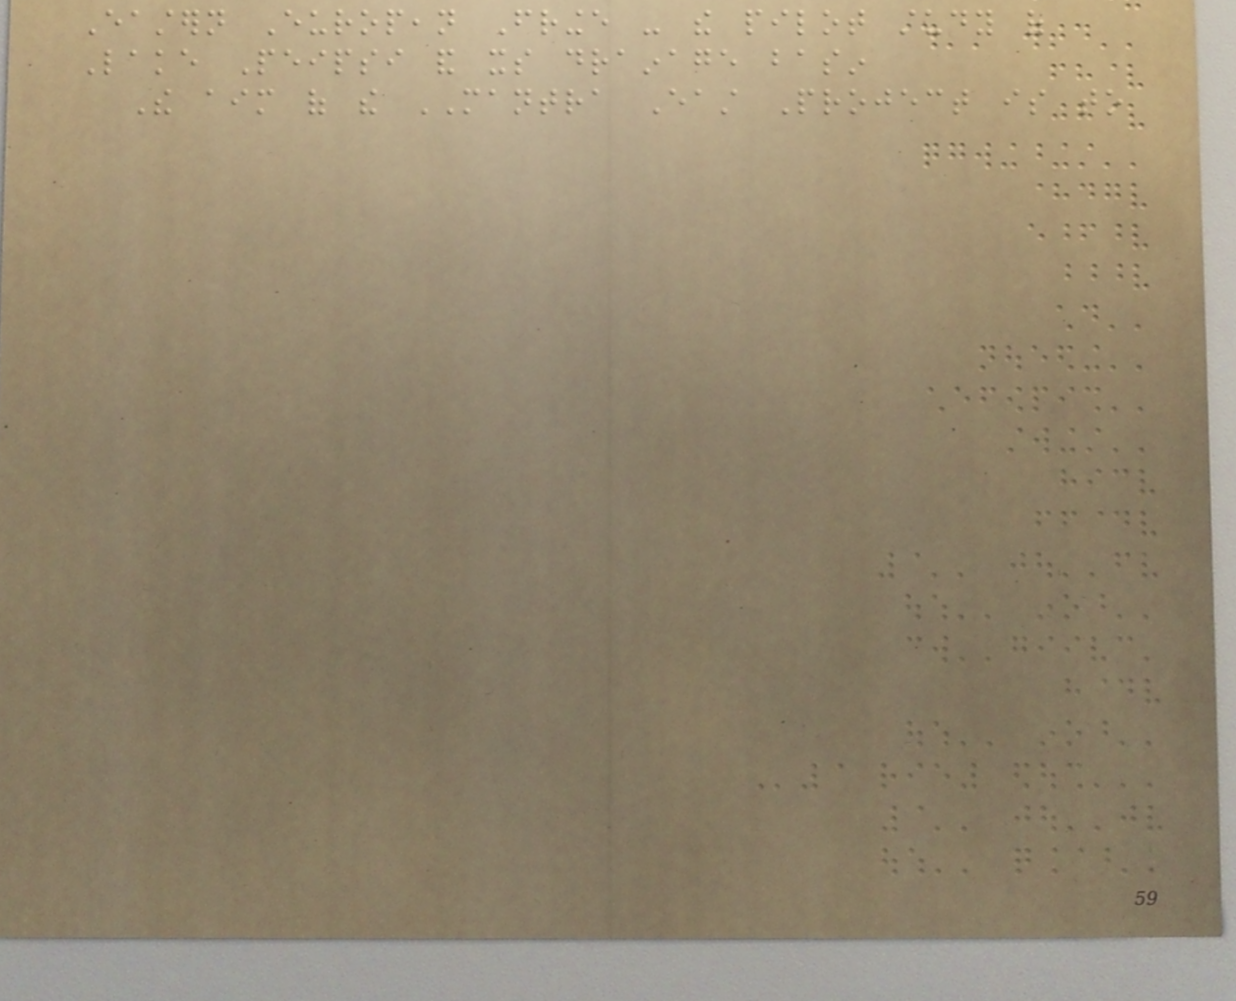Eastern European Fringe - the pilot study of
Lake Peipsi and its drainage basin
The aim of the MANTRA East Project is to
